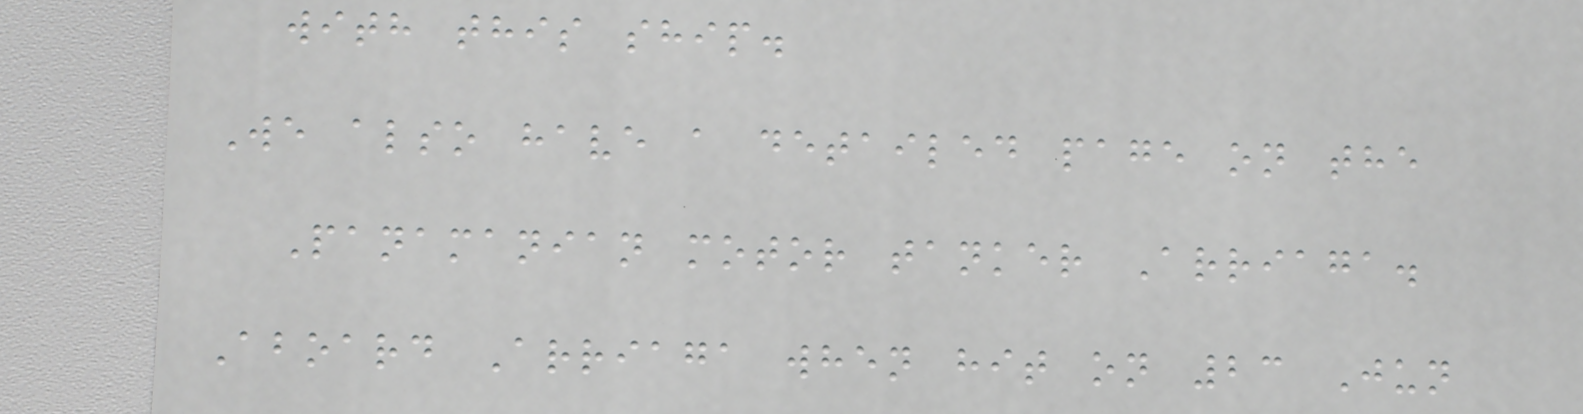with this ship.
We also have a detailed page on the
Panamanian motor tanker Arriaga.
Aboard Arriaga when hit on 23 Jun
